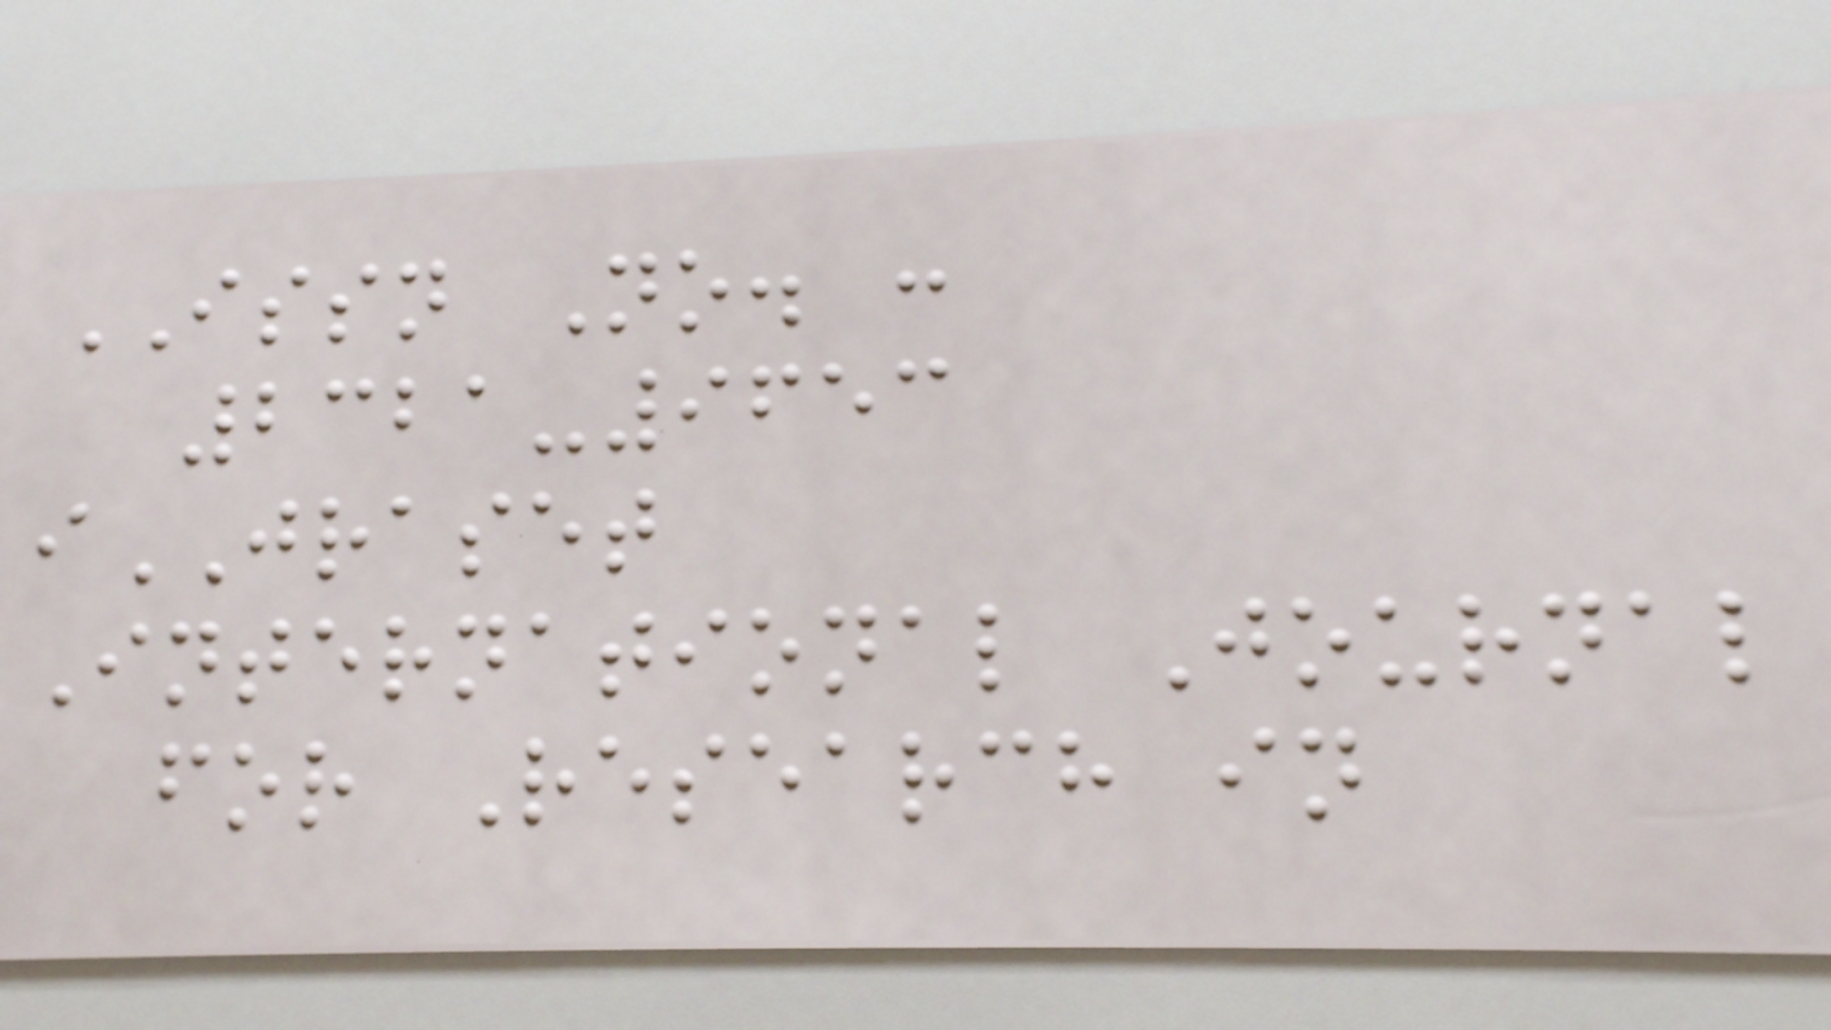ISSN No. :
2321-9653
iJRASET
International Journal
for Research in
